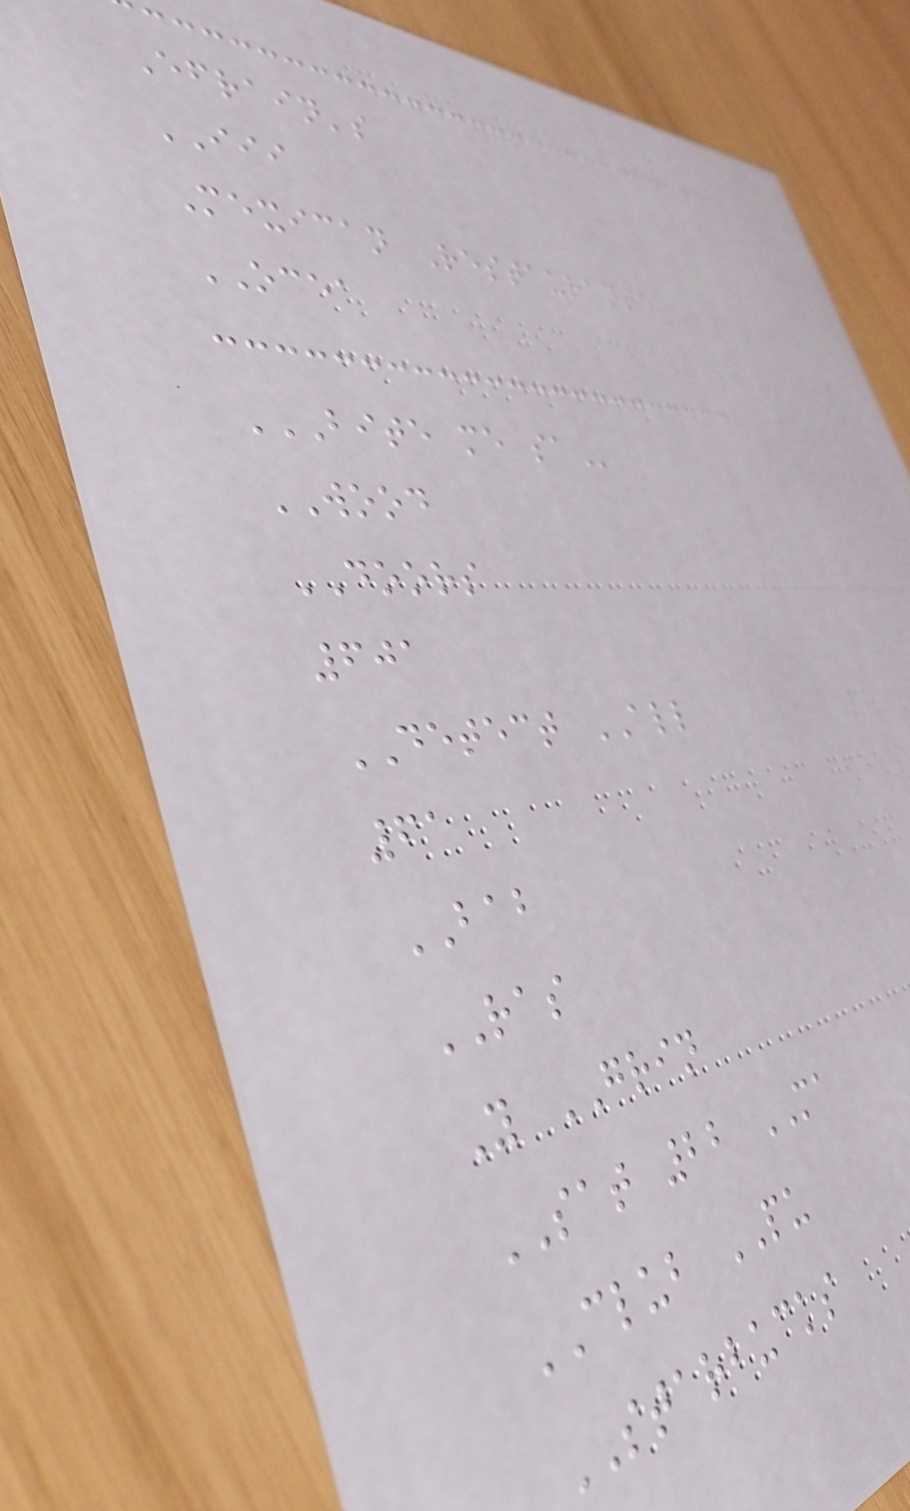Efrain's
III
Mexican Restaurante
OCEA
BITE ME SA
WOOD
DOORS
601
DETECT ALL
61
BAB
RAS
Y GRIN
SAT 22 MA
CLUB PU
STARBUCKS
